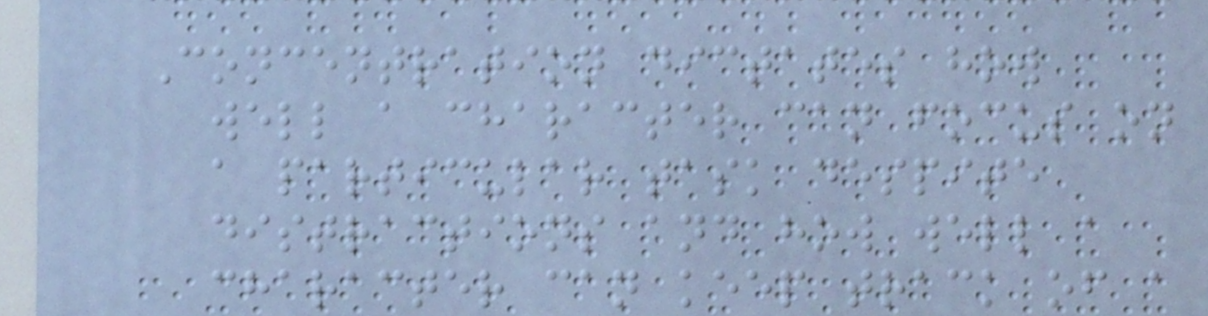Concentration dictates how
well a character can focus on
a particular task despite
distractions and how well a
character can keep track of a
